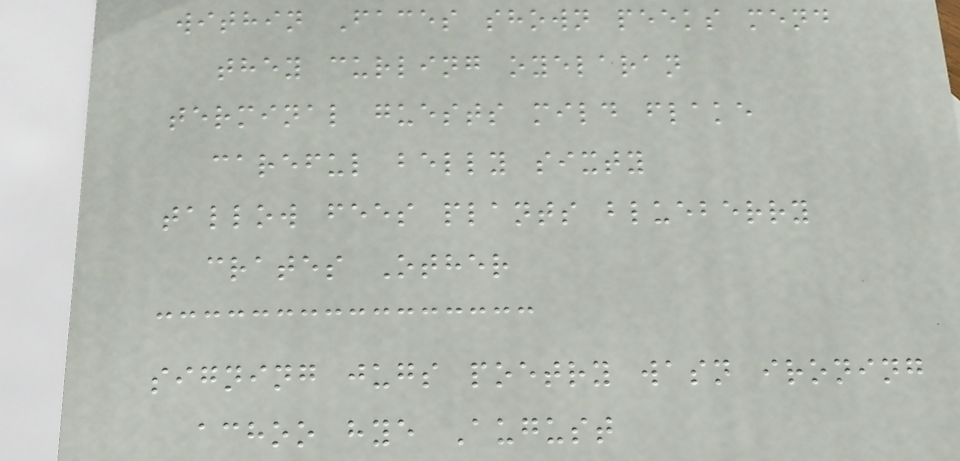within Faces shown peeks mend
they curling oyelaran
terminal guests mild flake
careful belly sixty
tallow fees plants blueberry
crates Other
signing jugs poetry wasn ironing
achoo hye August
